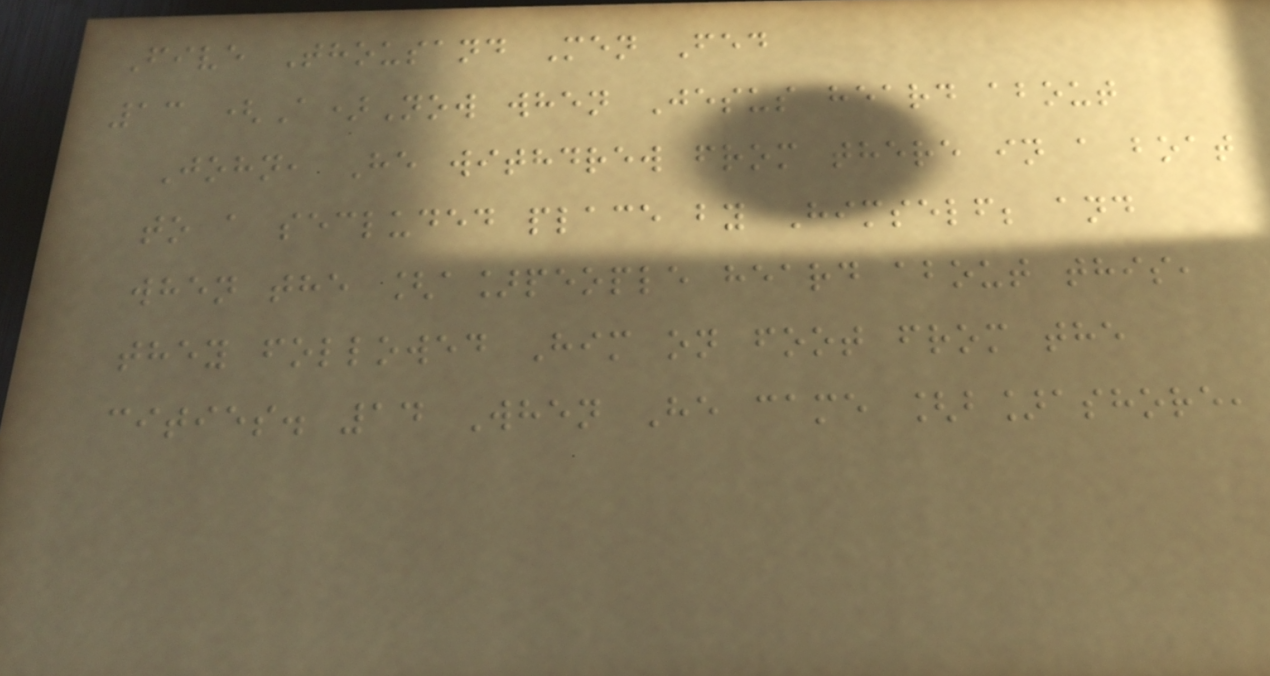Five Thousand Men Fed
13 (A)Now when Jesus heard about
John, He withdrew from there in a boat
to a secluded place by Himself; and
when the [a]people heard about this,
they followed Him on foot from the
cities. 14 When He came [b]ashore,
